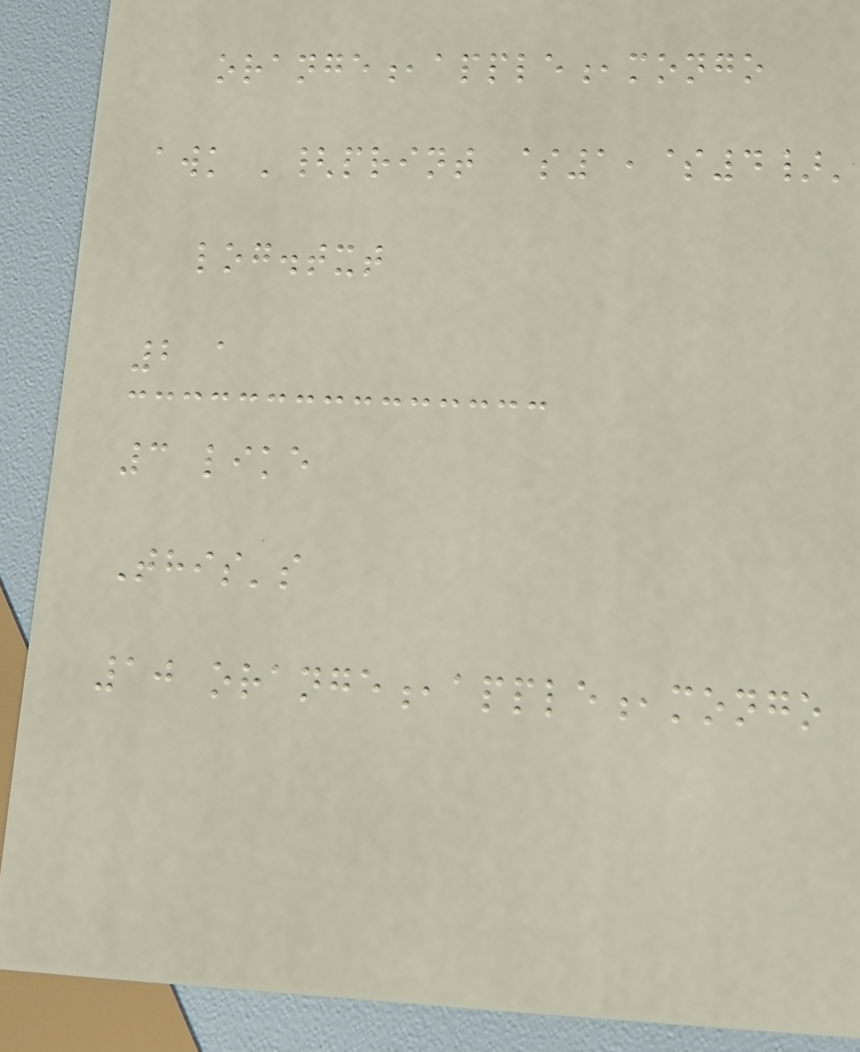orange,apple,mongo
awk '{print $1,$4}'
log.txt
2 a
3 like
This's
10 orange,apple,mongo
